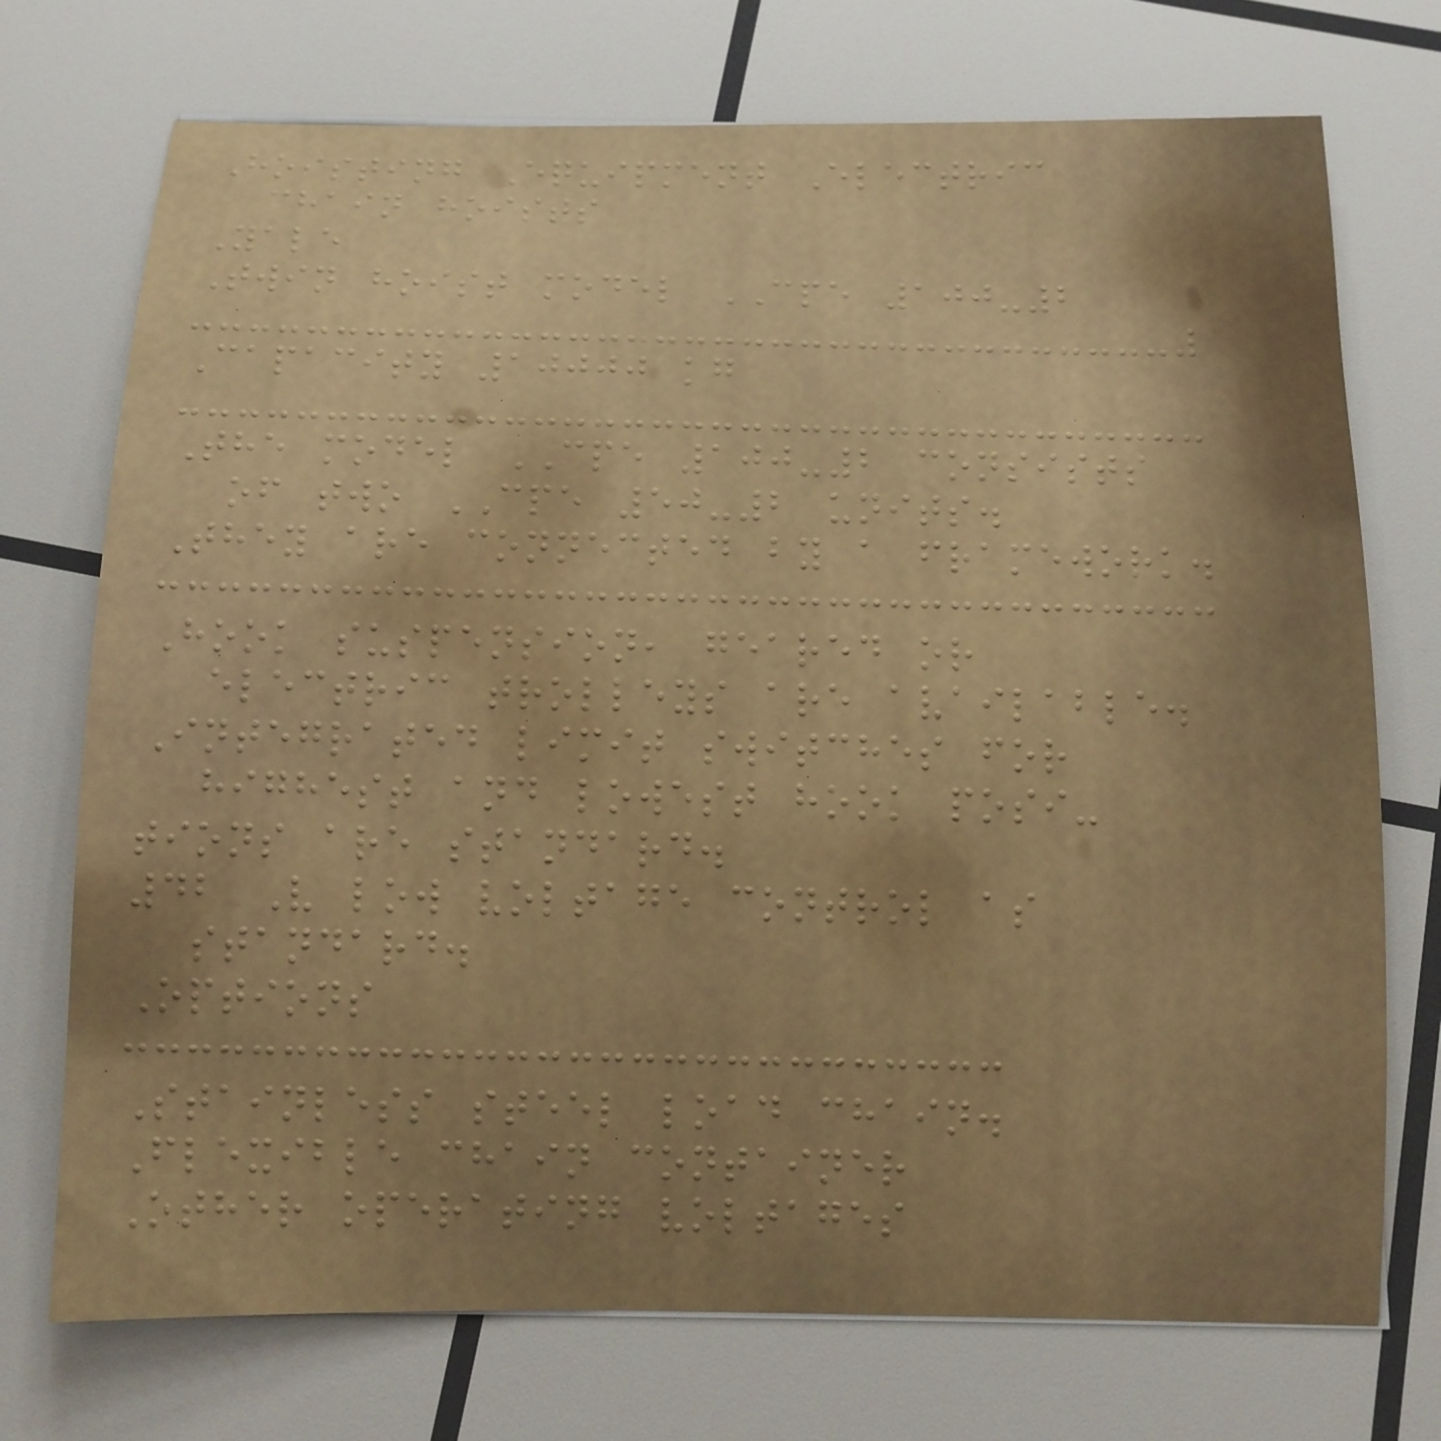Hoisting Equipment Electric
chain hoists
Yale
Twin hoist model CPE 100-2
Capacity 10000 kg
The model CPE 100-2 consists
of two CPE 50-2 units.
They are connected by a framework.
Hook suspension, geared or
electric trolleys are available.
Integrated limit switches for
highest and lowest hook posi-
tions are standard.
42 V low voltage control as
standard.
Options
Stainless steel load chain.
Flexible chain container
Other operating voltages
